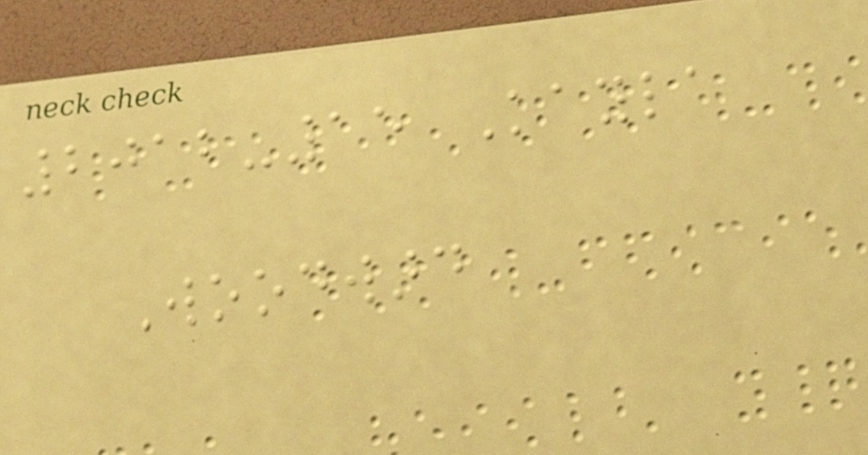2012-15 Kayla
Woodward
